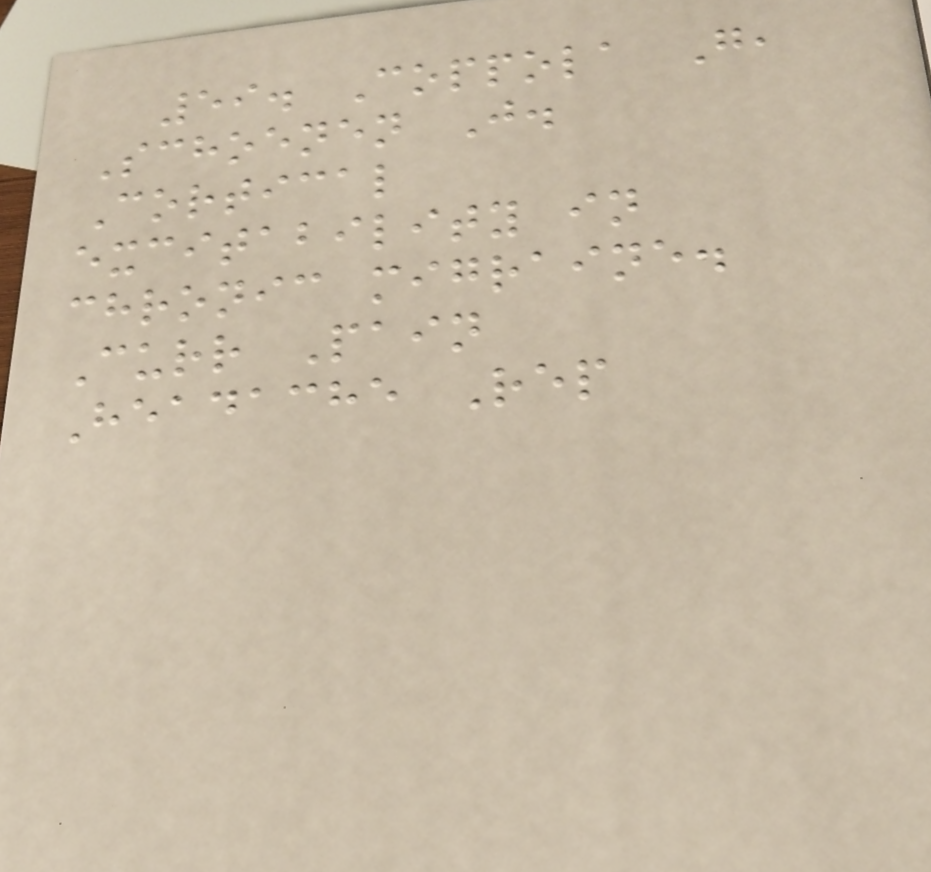59. Coppola G,
Schoenen J.
Cortical
excitability in
chronic migraine.
Curr Pain
Headache Rep
